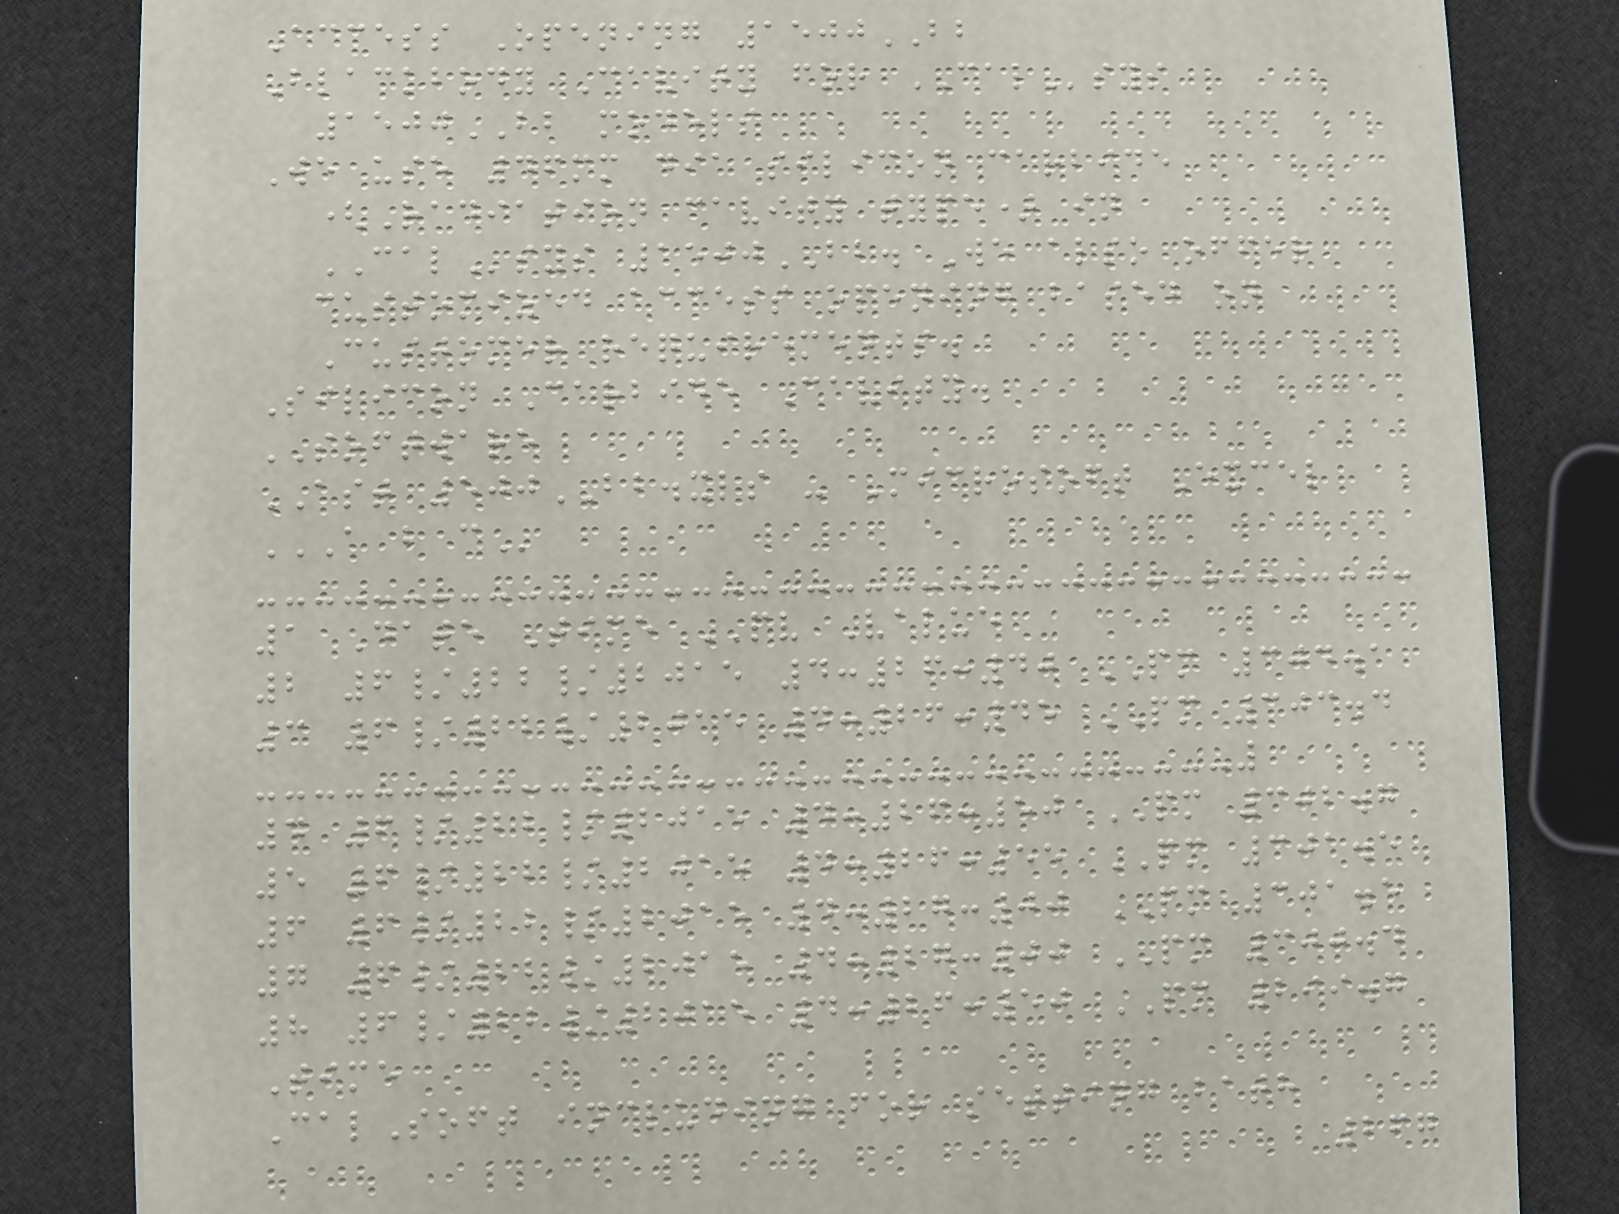Access Opening 1500BB
Blackbody Cavity for CALsys
1500BB models
We use 46mm dia silicon carbide
(Radiation cavity type) in
CALsys 1500BB. We also offer
customized access opening based on
Customer requirements.
Silicon Carbide Cavity.
SOFTWARE
AST 500BB.xls - Microsoft Excel
A B C
1 Date Time PV Value
2 6/22/2015 4:26:40 PM 304.1
3 6/22/2015 4:26:45 PM 303.4
4 6/22/2015 4:26:50 PM 302.7
5 6/22/2015 4:26:55 PM 301.5
6 6/22/2015 4:27:00 PM 301.5
7 6/22/2015 4:27:00 PM 300.4
8 6/22/2015 4:26:50 PM 299.7
Time
CalSoft including for setting bath
267
